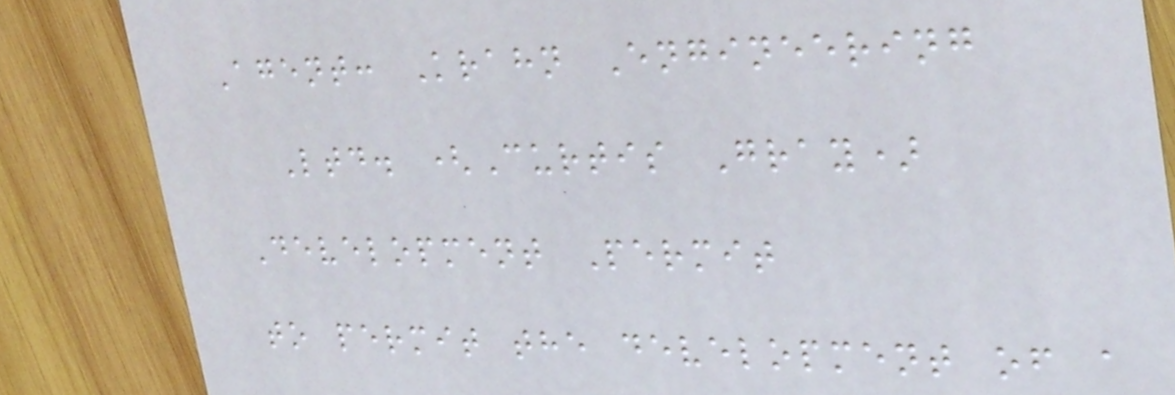Agent: Krahn Engineering
Ltd. (Curtis Gray)
Development Permit
to permit the development of a
